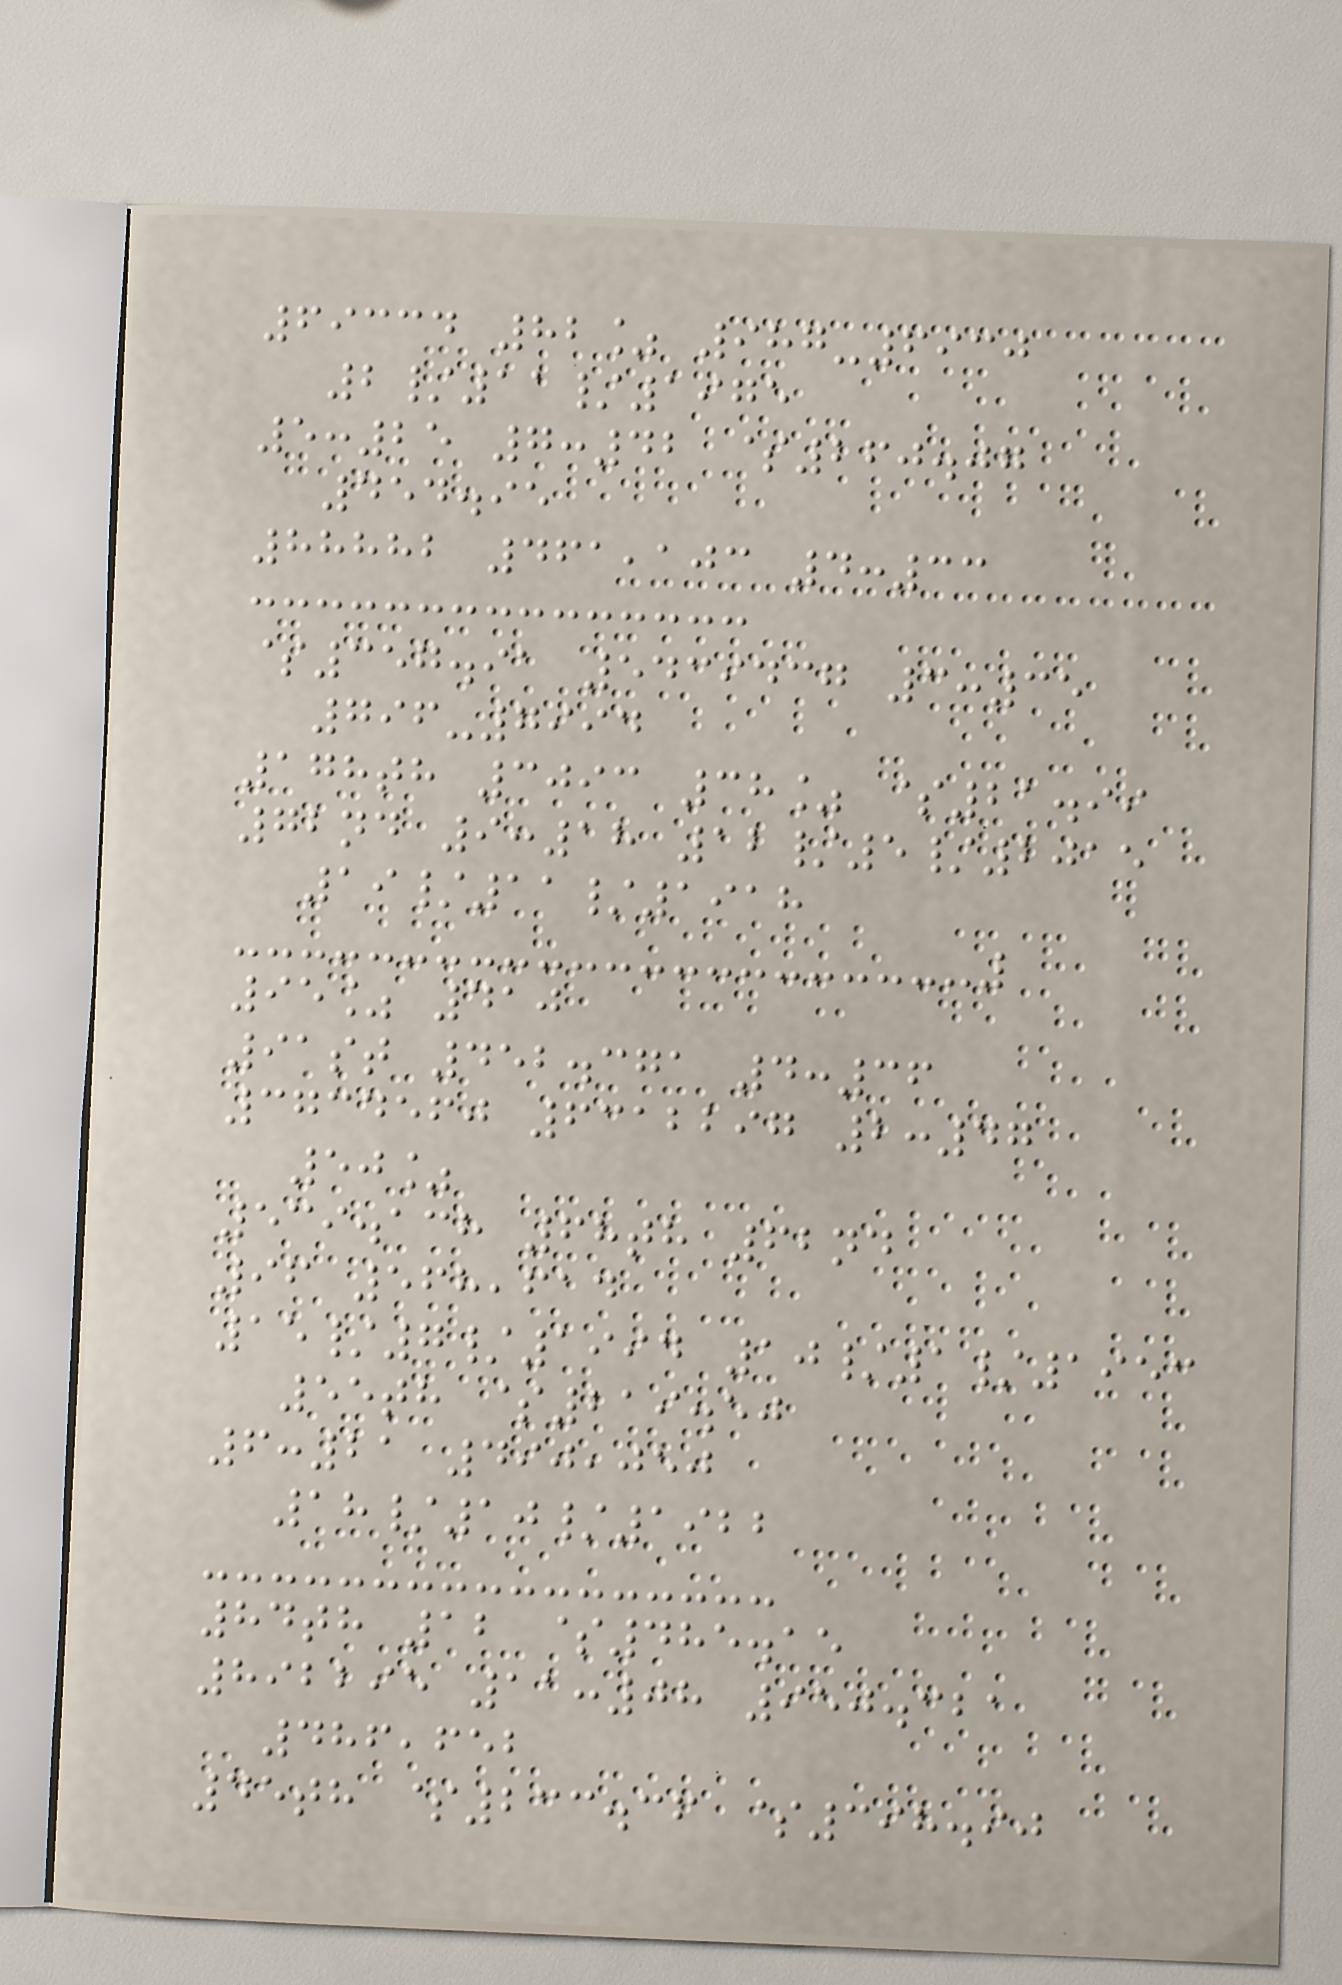69334 82% 987-6930
2/11/1975
5:25 7:42 $260.07
454.95
88882 461,103 4:33
$357.91 5439437 3:35
796-7994
178th 3093 38% $21.99
72nd 9:18 12/5/2015
19/11/1918
95% 410
91st 452.371 4:36
3734560 6312297 2:47
50%
539.138 68th 62nd
96 568,614
15/7/1994 10/1/1953
55th $219.50
6:21 490,050
18/10/1922
84th 12 $485.15
892295 11:08 950.321
486,652
45th $233.36 $398.90
